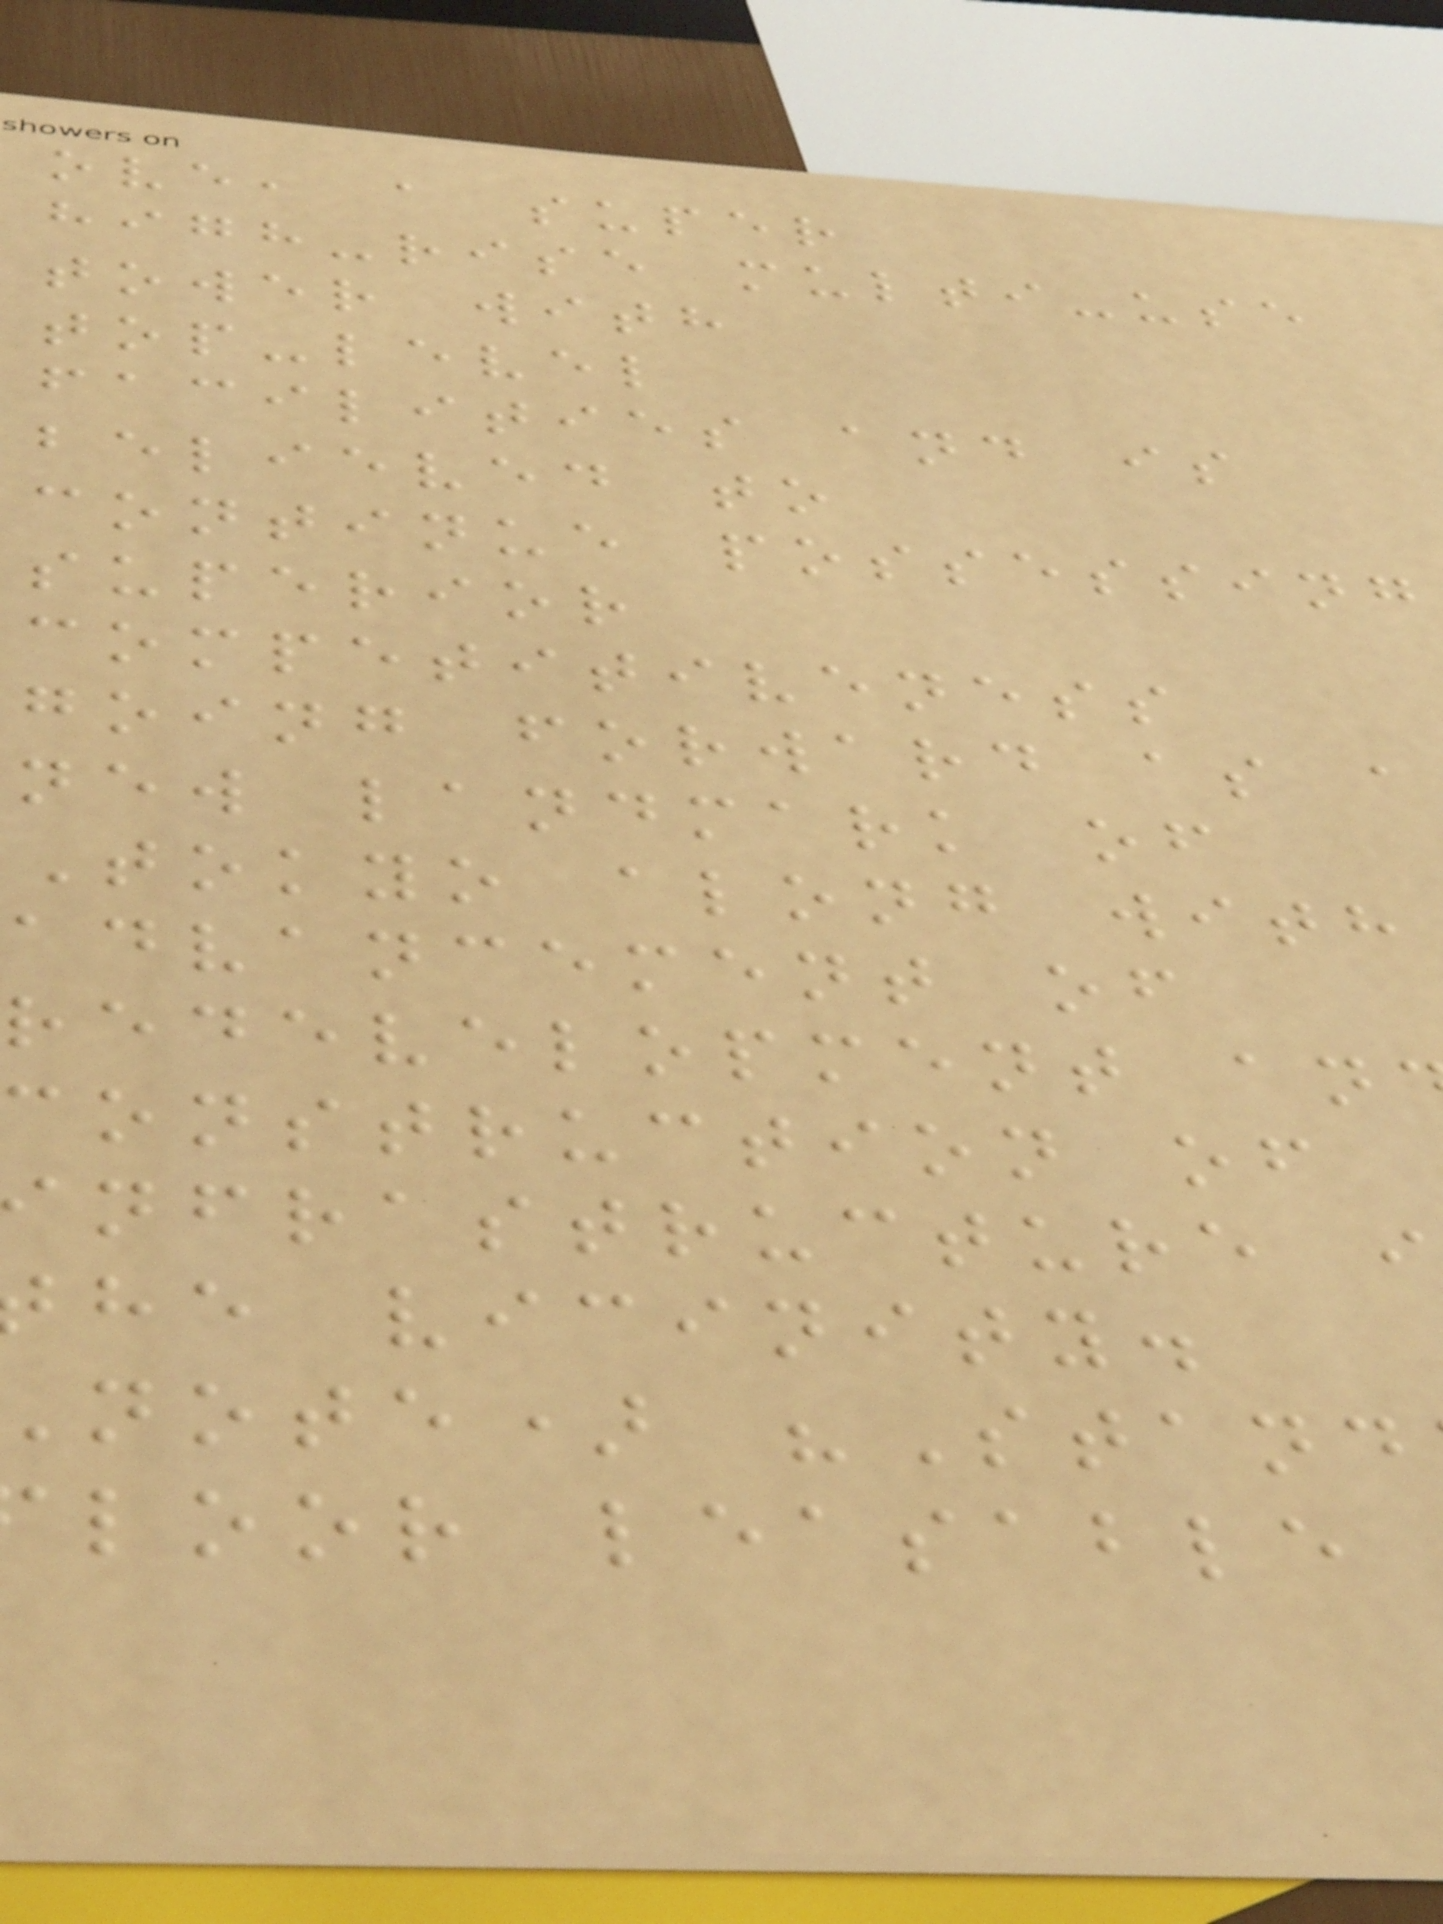ove, a super
high-rise multi-use
tower with
top-level
facilities and is
believed to
continue possessing
superior
competitiveness
going forward as a
new landmark of
Tokyo along with
advancement of
redevelopment an
construction of
nfrastructure i
he vicinity.
note) "Stand
loor leasable
